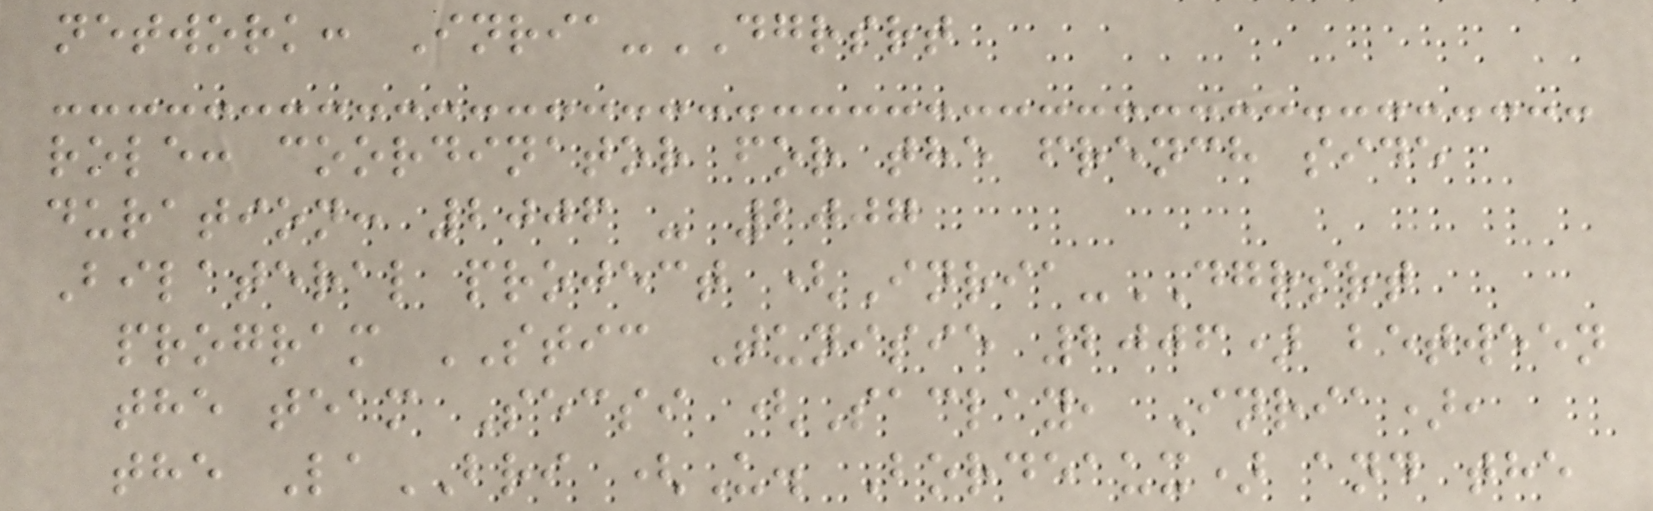network: Inria-DGRSRT
role: coordinator for the french side
duration: 2006 - 2007
Bilateral project (Inria-DGRSRT
program STIC Tunisie 2006) between
the team Secsi (Saclay, Inria),
the LaBRI (U. Bordeaux) and the
